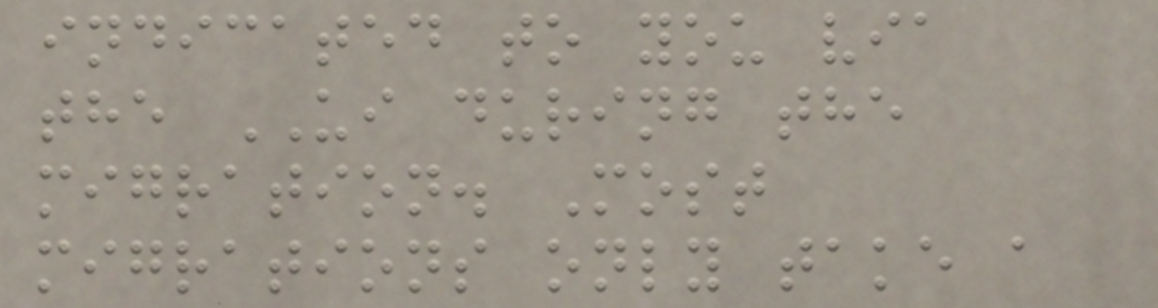indicated to you via
the UI during the
migration. Most
migrations only take a
